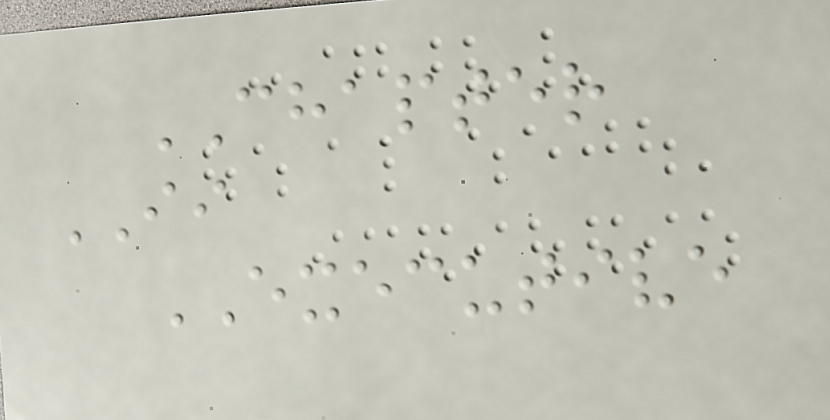CHAPTER
II
EXECUTIVE
